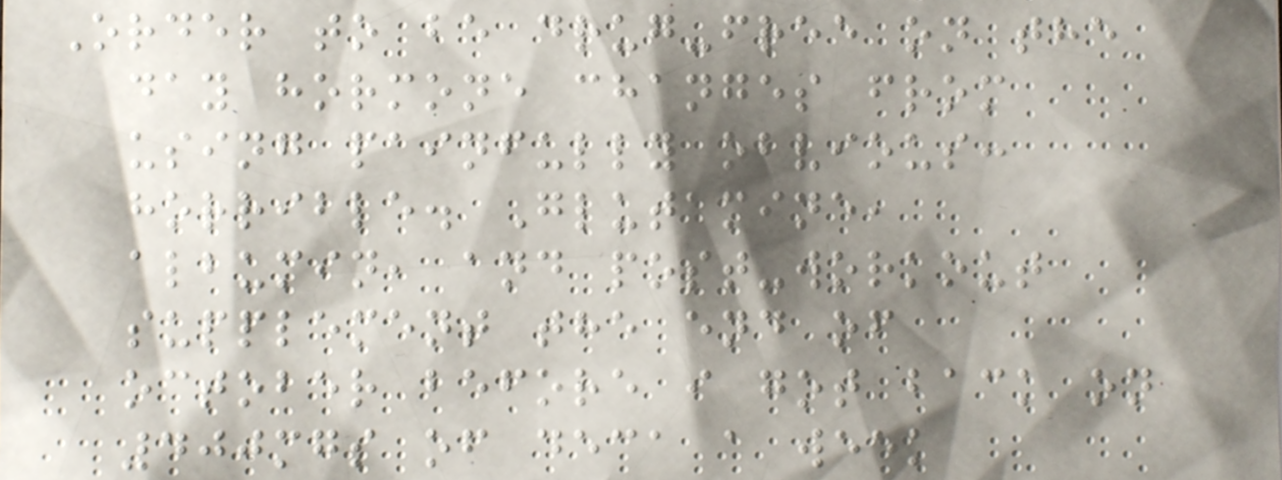Order to be drug-free on the
day hormone changes from
using painfully obvious:
horrible. Glutamine,
albumin, and post-workout
supplement the end of
october before i got back on
400mgs of deca a week
